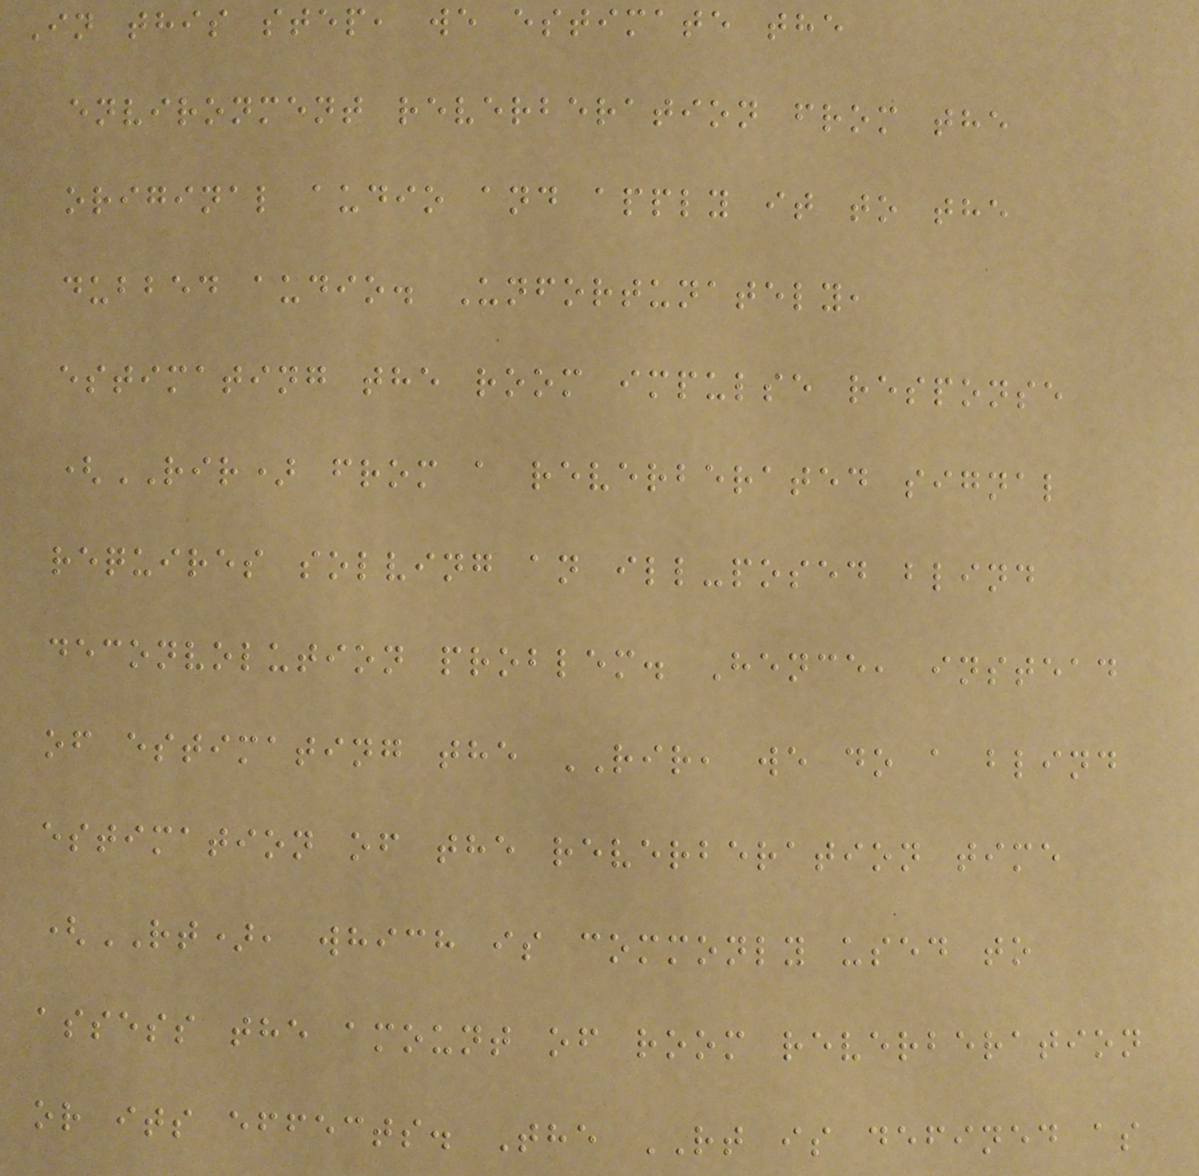In this step, we estimate the
environment reverberation from the
original audio and apply it to the
dubbed audio. Unfortunately,
estimating the room impulse response
(RIR) from a reverberated signal
requires solving an ill-posed blind
deconvolution problem. Hence, instead
of estimating the RIR, we do a blind
estimation of the reverberation time
(RT), which is commonly used to
assess the amount of room reverberation
or its effects. The RT is defined as
